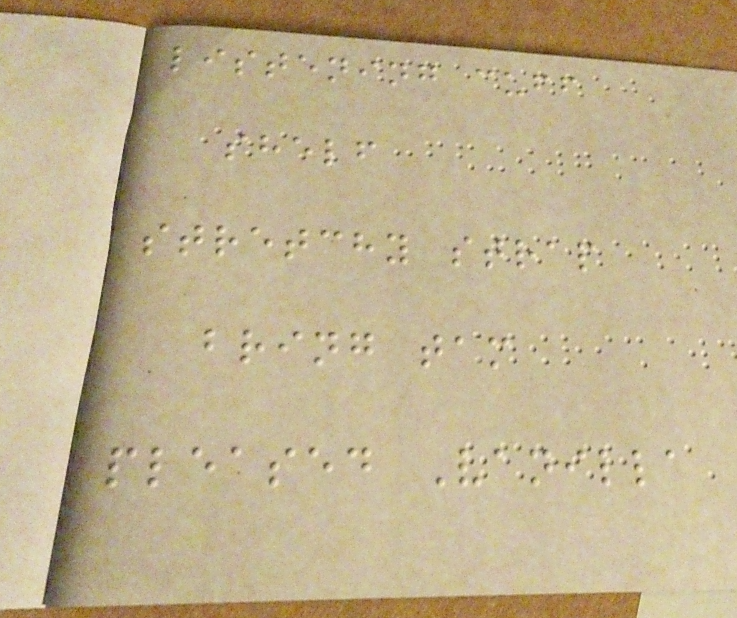listening cuff
shelf
stretchy strap
bring tam
pleased Vanilla
